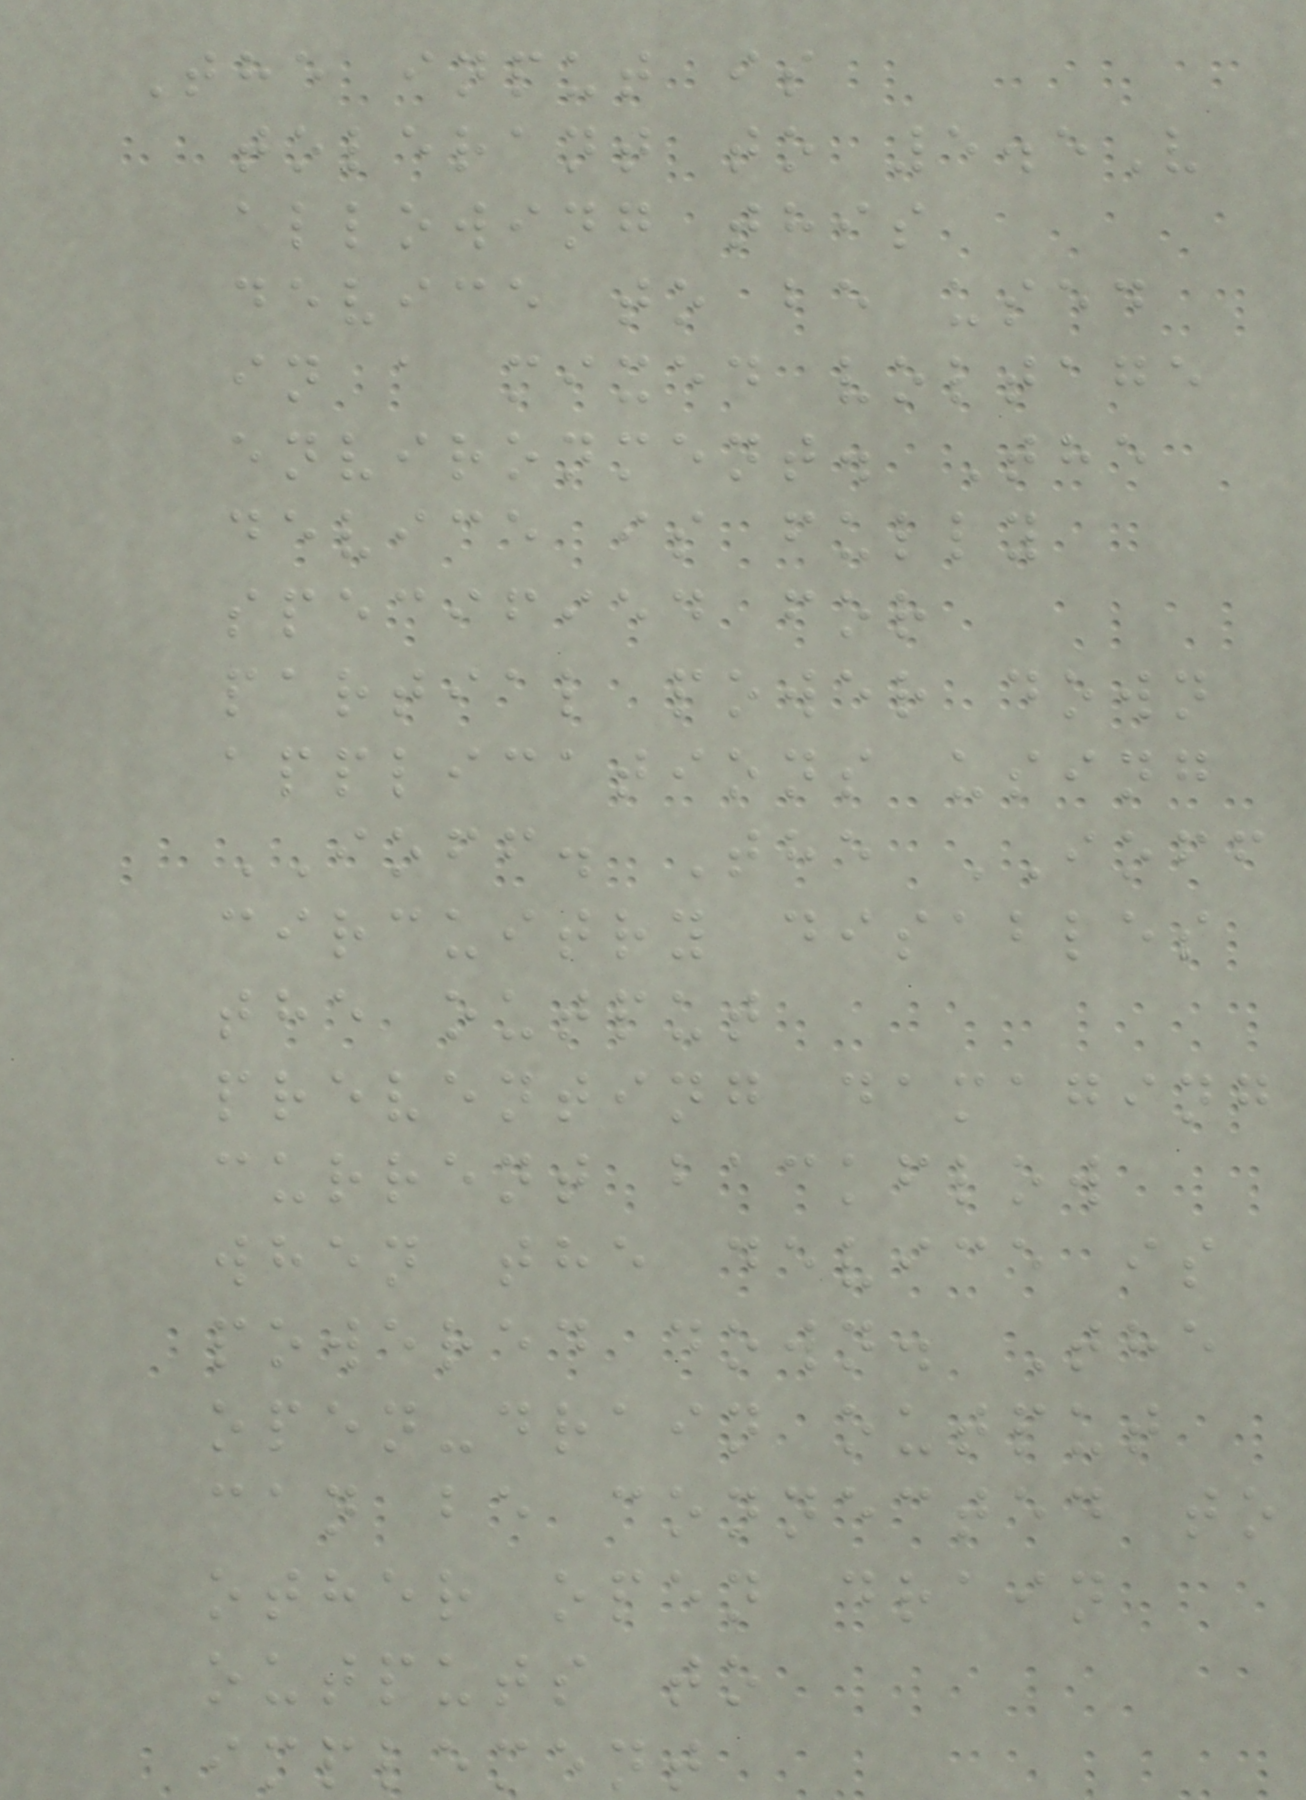The input is
tolerant to 5.5V
allowing this
device to be used
in a mixed voltage
environment. The
device is fully
specified for
partial power down
applications using
IOFF. The IOFF
circuitry disables
the output
preventing damaging
current backflow
when the device is
powered down. The
open-drain output
can be connected to
other open drain
outputs to
implement
